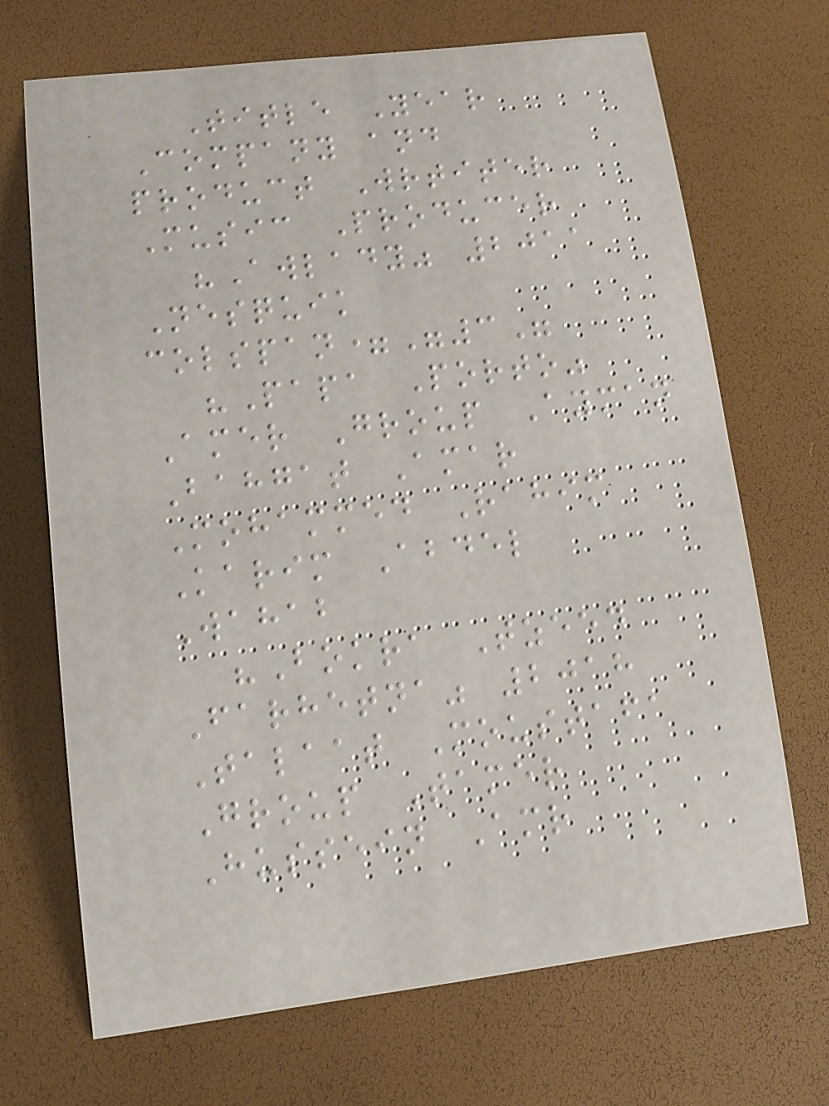Title Year
Company and
product Wrtiter
Music Producer
"Awlady" 2011
Nesquik
colspan="3"
"Papa Porto"
Amer Group Ayman
Bahgat Amar
Mohammed Rahim
Karim Abdel
Wahab
"Bokra Tzeed
Farhetna" 2018
Talaat Moustafa
Group Tamer
Hussein Amr
